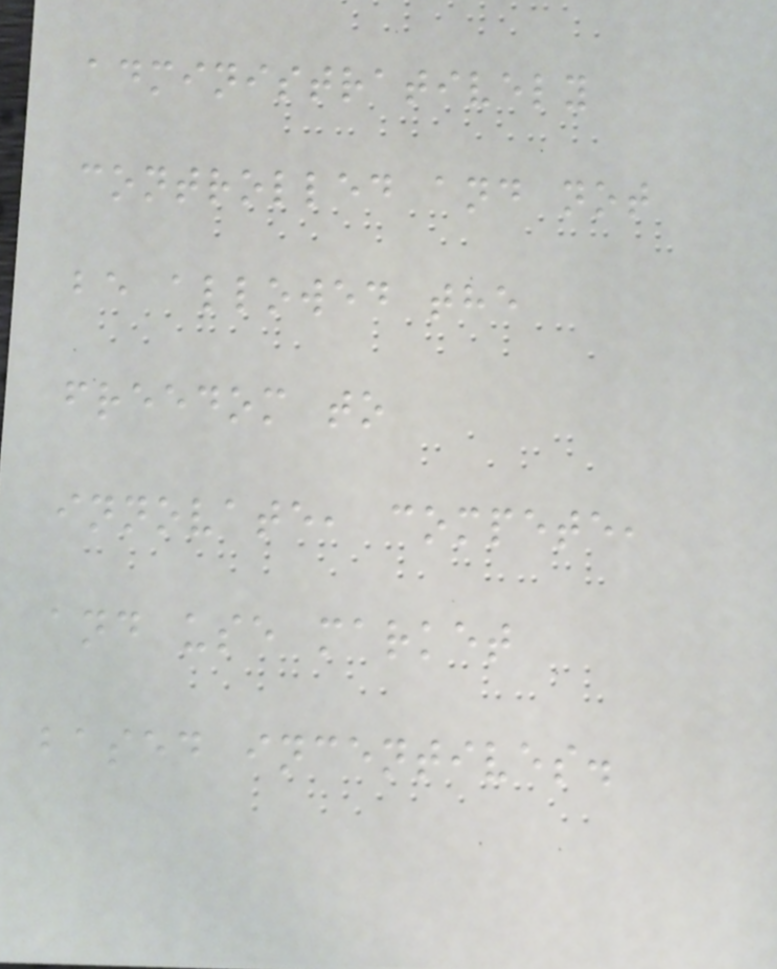administratively
controlled and not
be allowed the
freedom to
innovate, compete,
and use market
based incentives.
